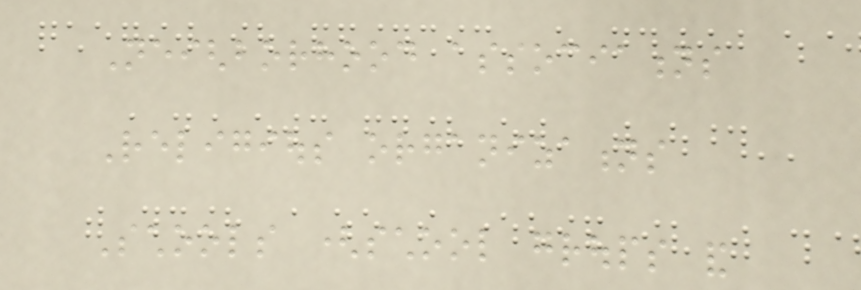Neighborhood associations
Religious organizations
Schools (school groups and
